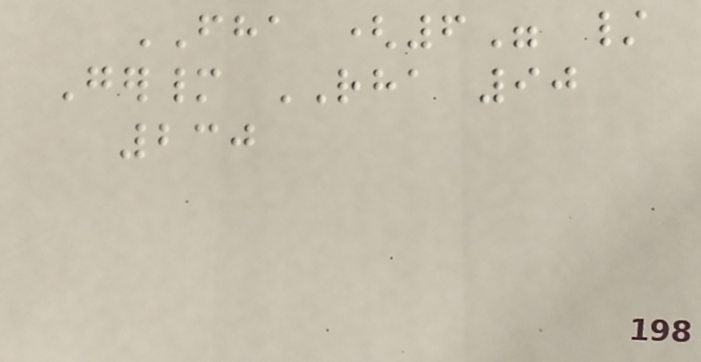FHA (6" /
Germany RHA 90
230
